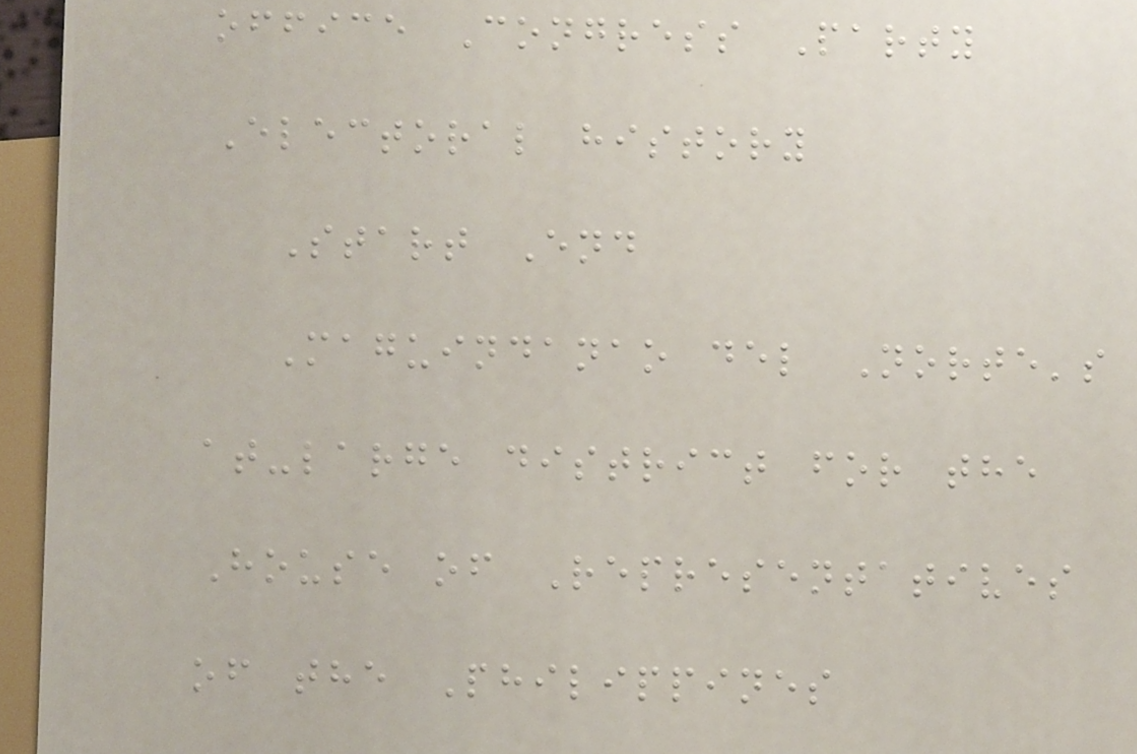office Congress Party
Electoral history
Start End
Maguindanao del Norte's
at-large district for the
House of Representatives
of the Philippines
